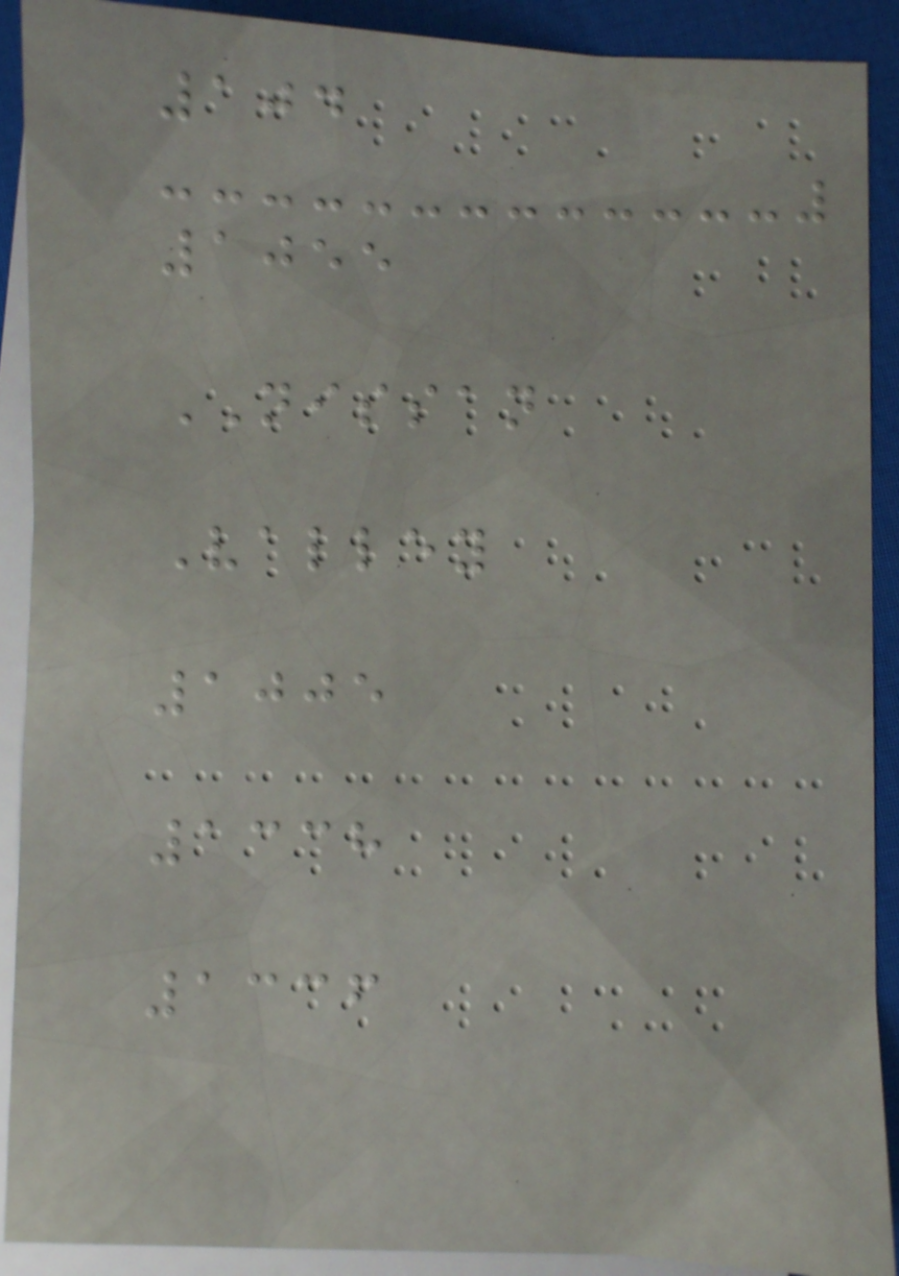104
1055
NISSAN
Valley
1005
1338
1336
